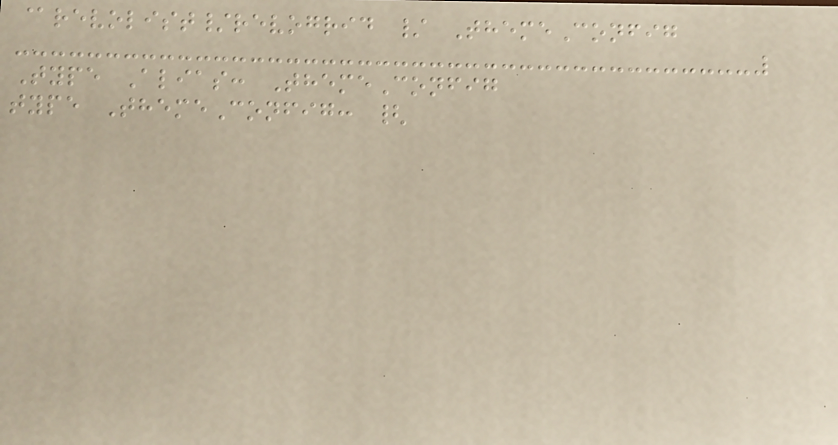@revolist/revogrid / ThemeConfig
Type Alias: ThemeConfig
type ThemeConfig: {
